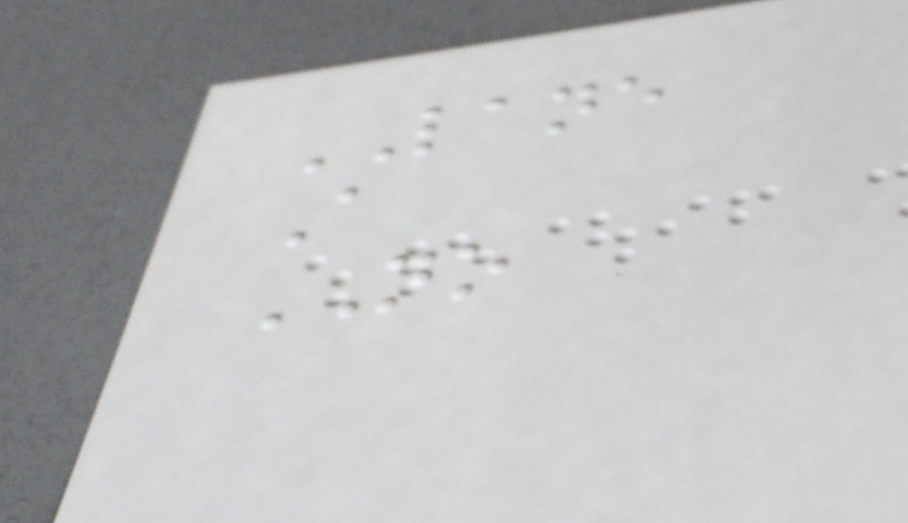LANE
A
NO
